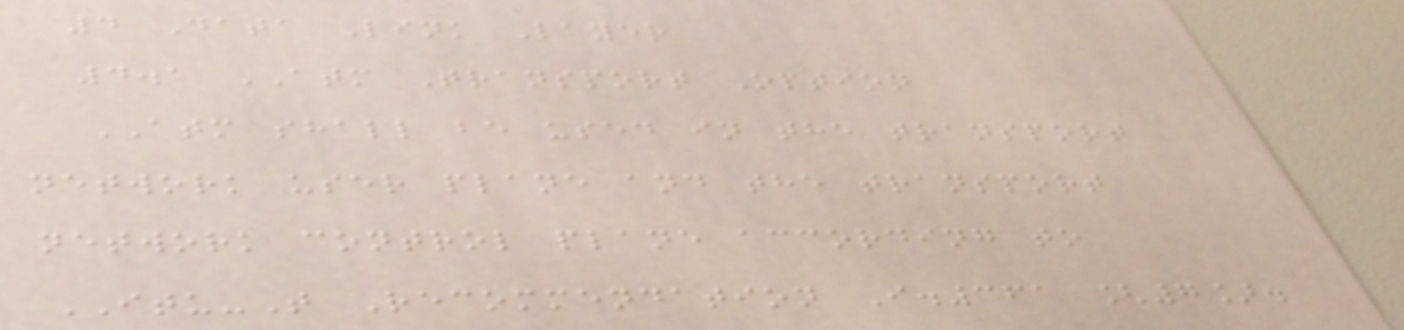4 Data Link Layer
4.1 ATM Transport Option
ATM shall be used in the transport
network user plane and the transport
network control plane according to
ITU-T Recommendation I.361 [7].
